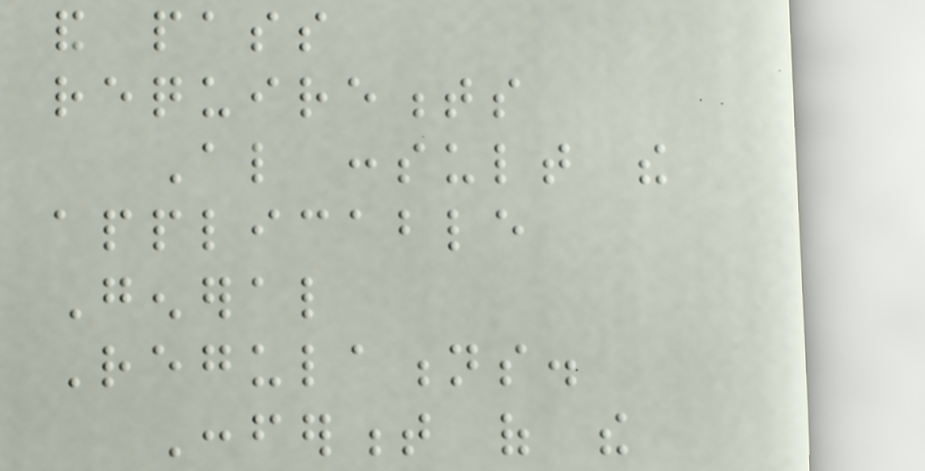and pass
requirements
Also consult the
applicable
General
Regulations.
Conferment of the
